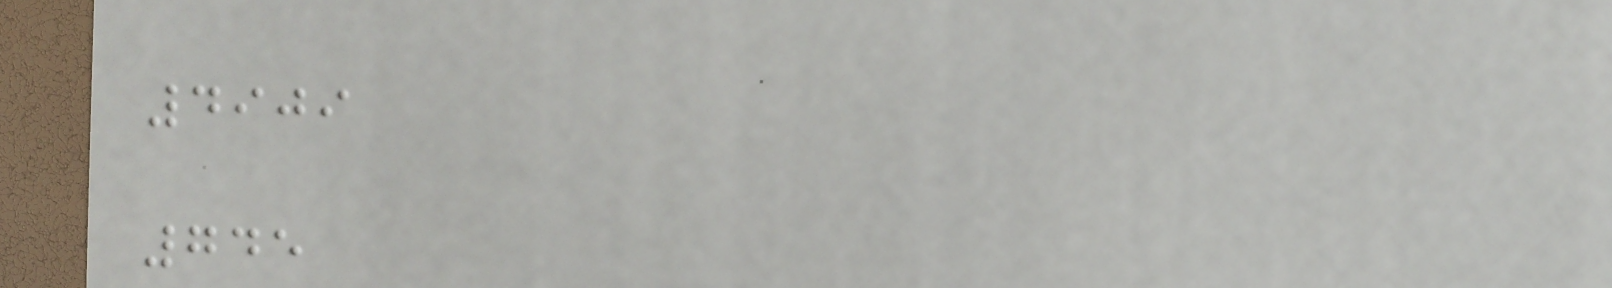4909
745
